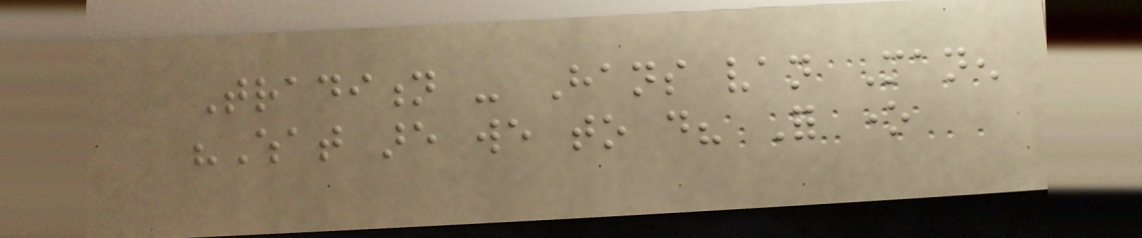Tradition - Hans van Manen
"What are we to do? For one
